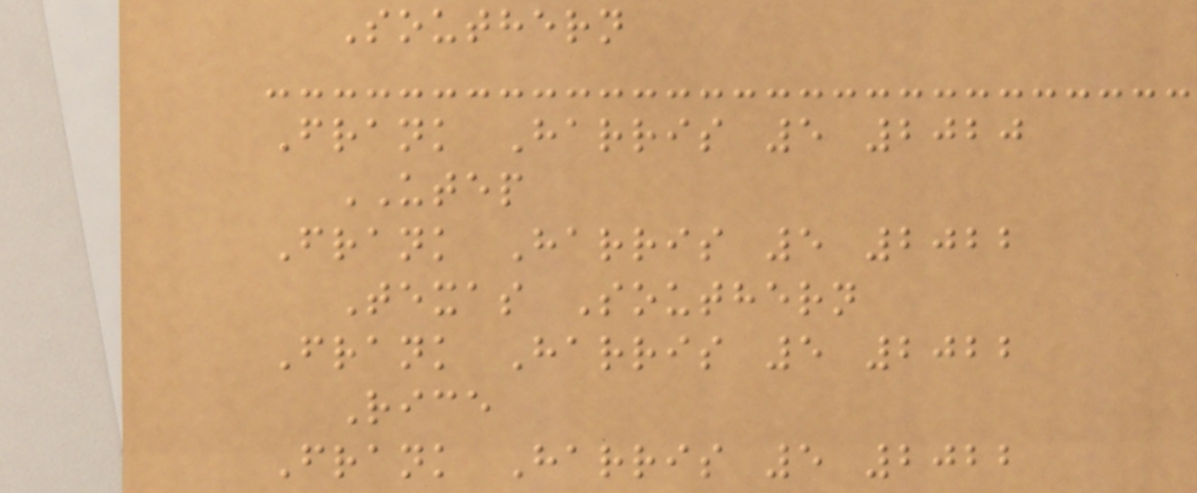Southern
Frank Harris 5 2020
UTEP
Frank Harris 5 2022
Texas Southern
Frank Harris 5 2022
Rice
Frank Harris 5 2022
